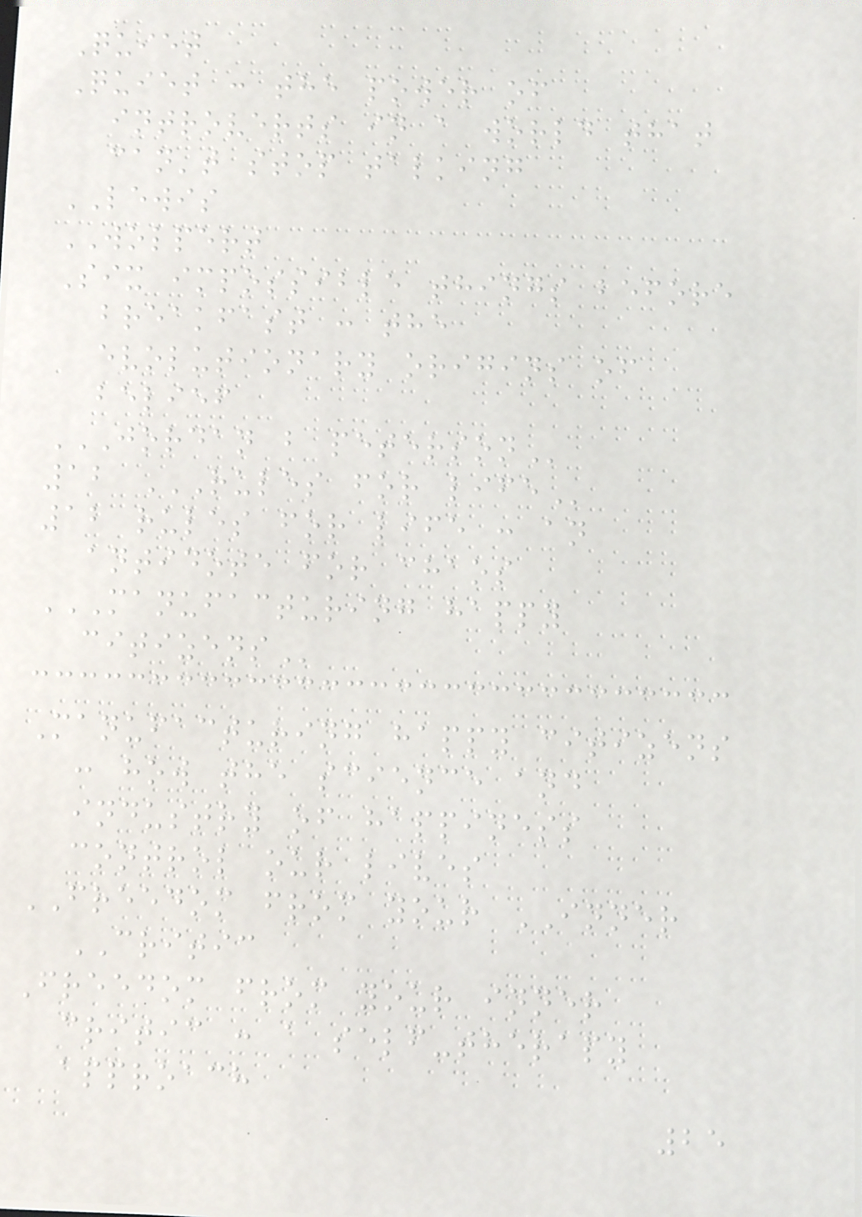Quiet
Quiet : the power of
introverts in a world that
can't stop talking
LEWIS
WOLPERT
Six impossible things before
breakfast : the
evolutionary origins of
belief
JORDAN B PETERSON
12 RULES FOR LIFE
12 rules for life : an
antidote for chaos
MANUFACTURING HAPPY
CITIZENS
Manufacturing happy citizens
: how the science and
industry of happiness
control our lives
FREEDOM from your INNER
CRITIC
Freedom from your inner
critic : a self-therapy
approach
25
